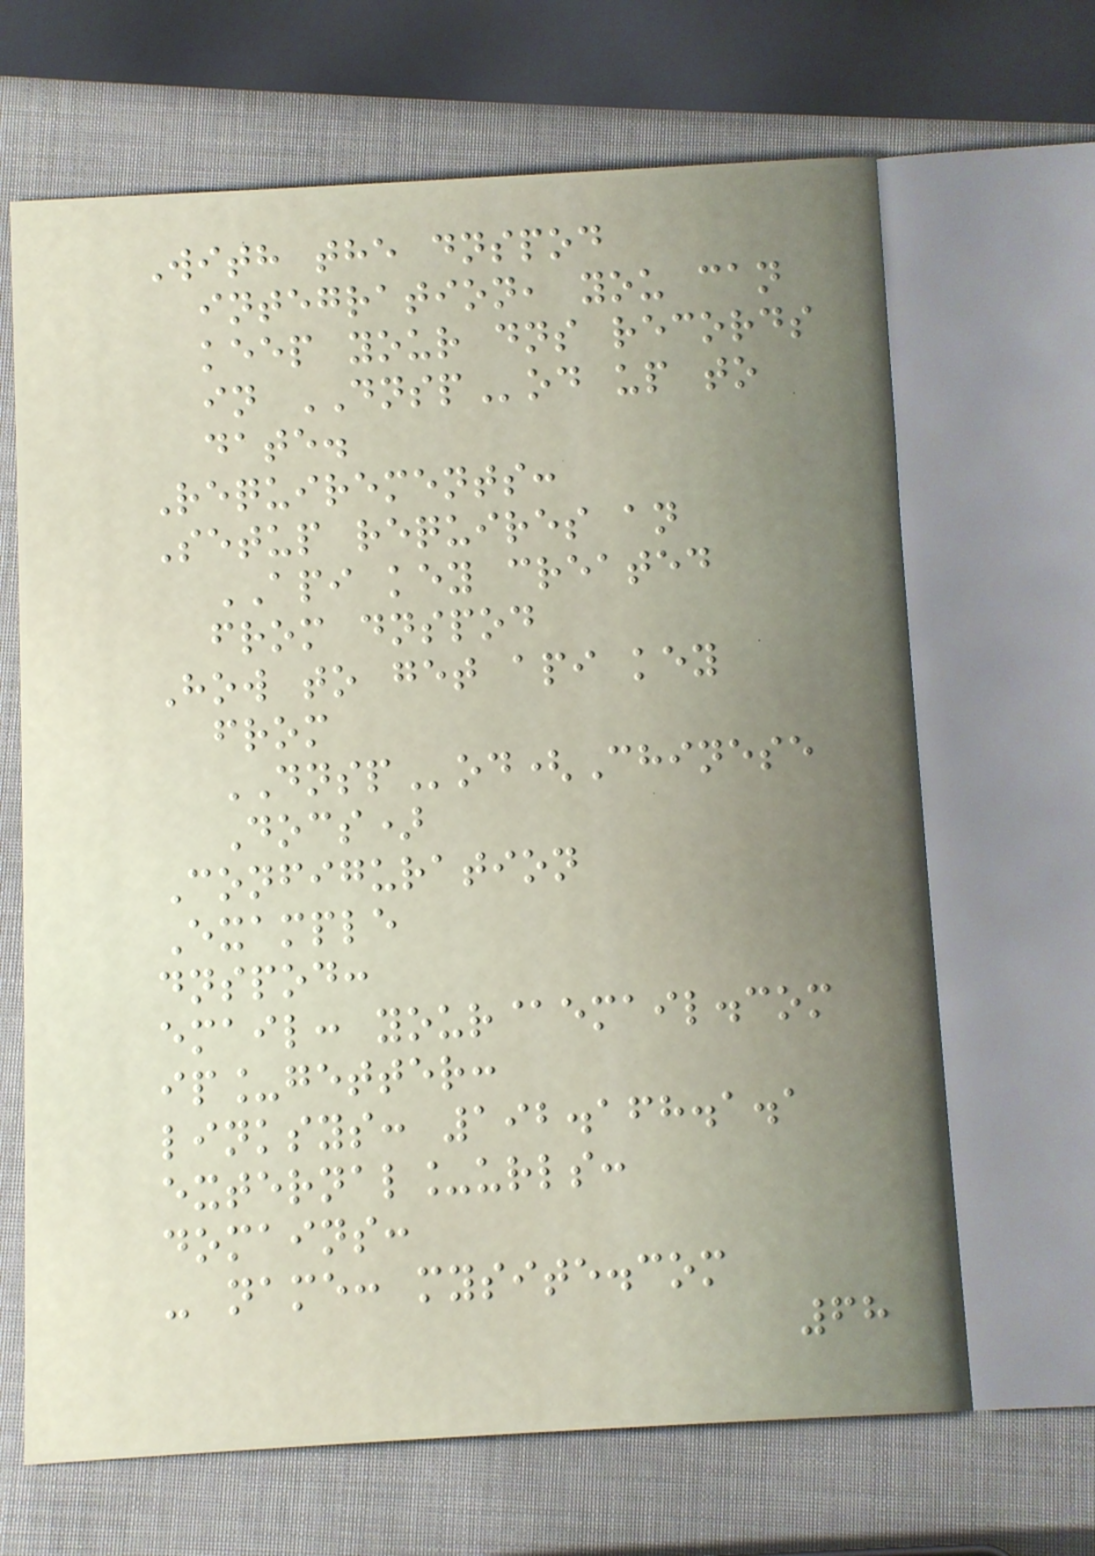With the dnspod
integration, you can
keep your dns records
in DNSPod up to
date.
Requirements:
Setup requires an
API key created
from dnspod
How to get api key
from
DNSPod(Chinese
Docs)
Configuration
Example
dnspod:
email: your@email.com
ip_getter:
linksys: 192.168.1.1
external_urls:
domains:
- name: mysite.com
68
